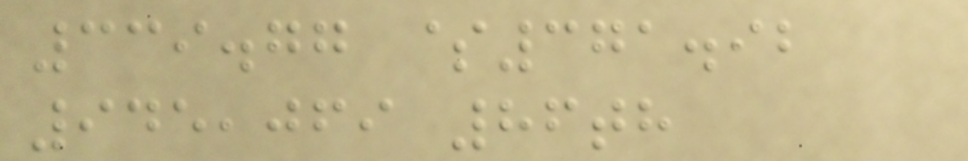339.77 $371.92
945,069 86th
